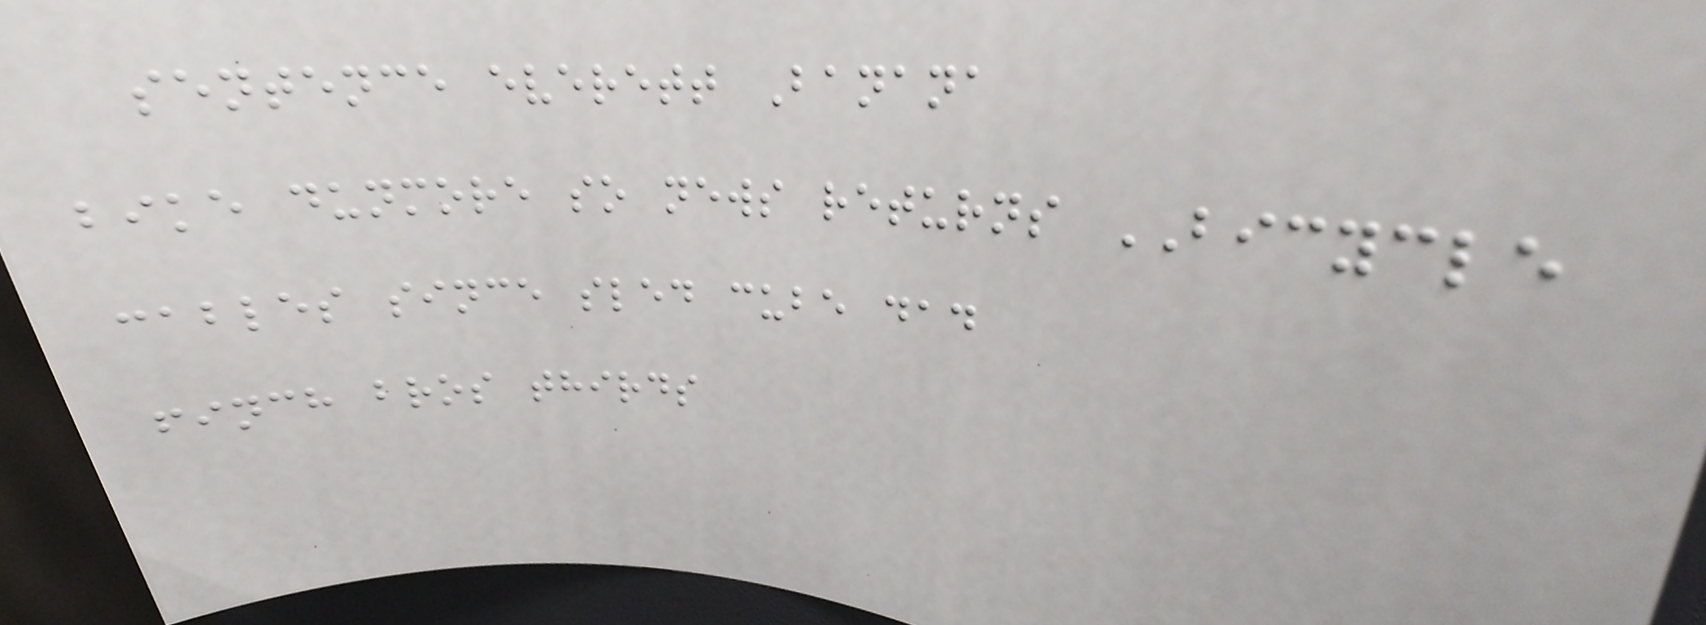sentence everett Banana
bike dunmore so news returns BICYCLE
cables since sled cube dad
finch bros thirds
